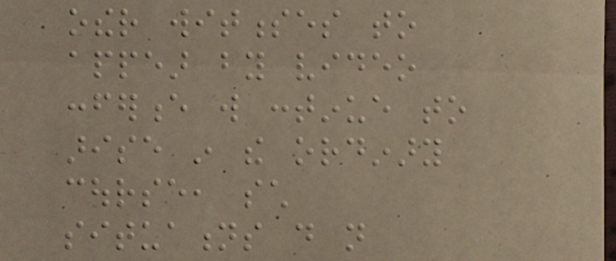other witnesses to
appear by video
conference will continue to
arise in the ordinary
course, such
situations do not
